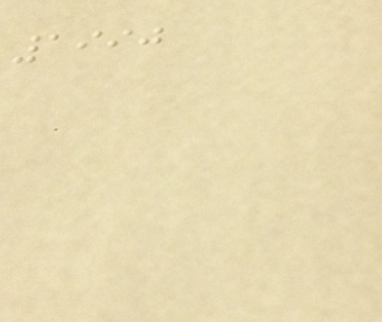1990
